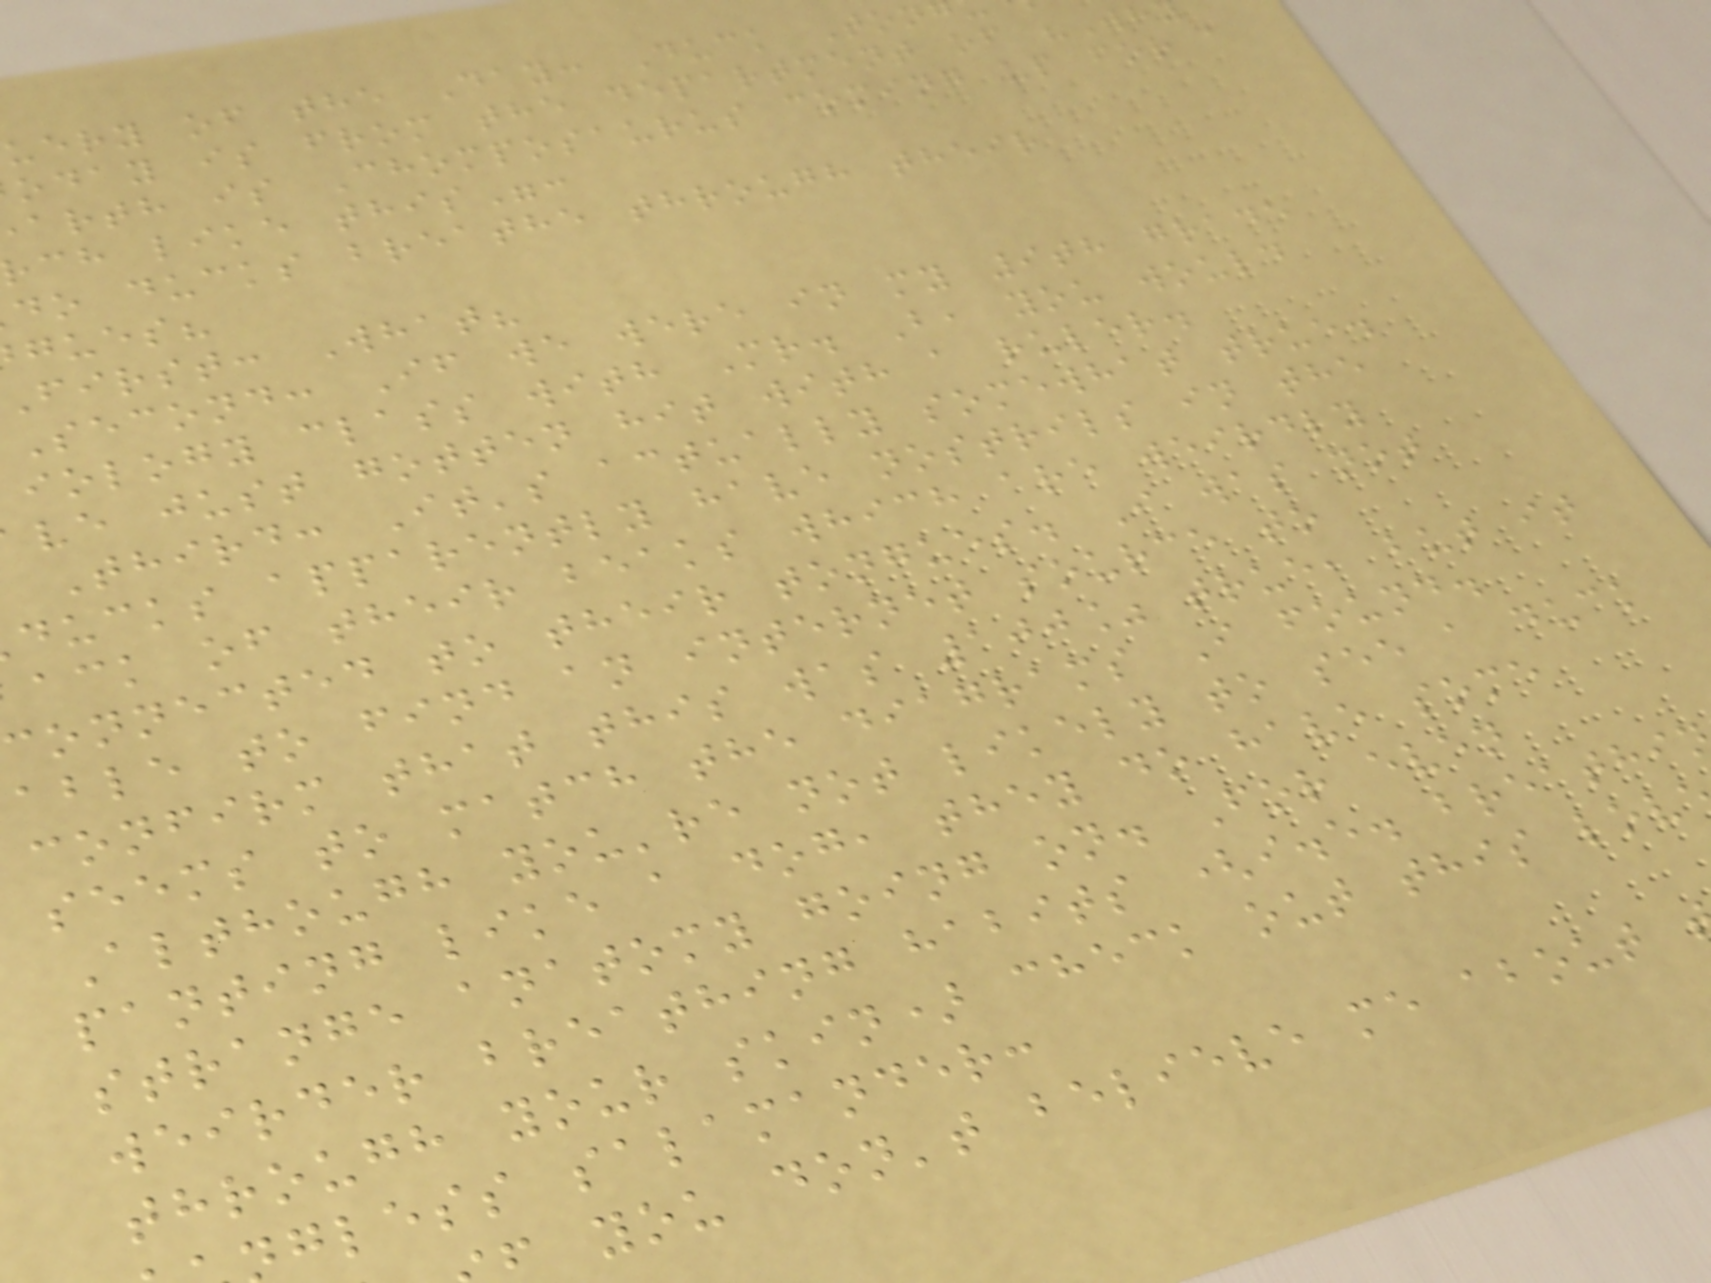uery of the Day: Duck Ton
oday is from the department of "Wh
arth is Chomposaurus coming up for a
ch like this":
do ducks breathe through their
gues?
first: What?
Second: If we were in my 9th grade
iology class with Mr. B, you would
ve just gotten hit with a ruler.
Third: It's actually somewhat true.
ducks apparently have nostrils in the
ack of their beaks which are weirdly
connected to their tongues. I was not
able to find an internet source to
confirm that this was 100% true, but it
seems to match the diagrams I found.
Although you're not likely to see a duck
panting like a dog, they do have some
strange anatomy going on. For even
weirder breathing habits (i.e. breathi
through your skin) check out this lov
gless salamander:
you don't believe me about
